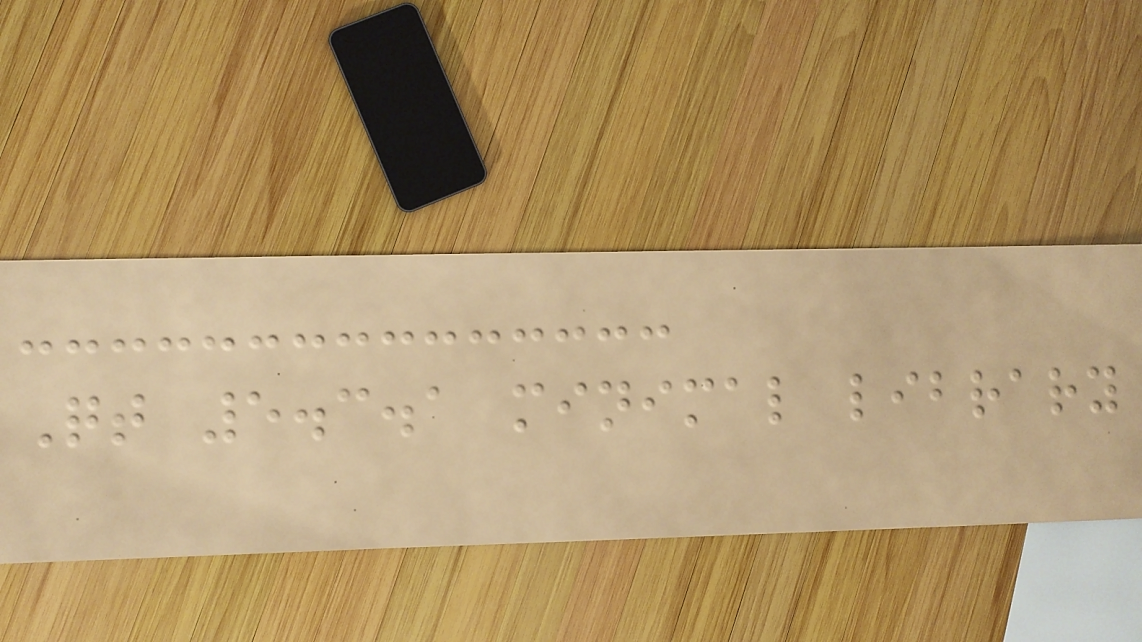Qt 5.3.1 minimal library
